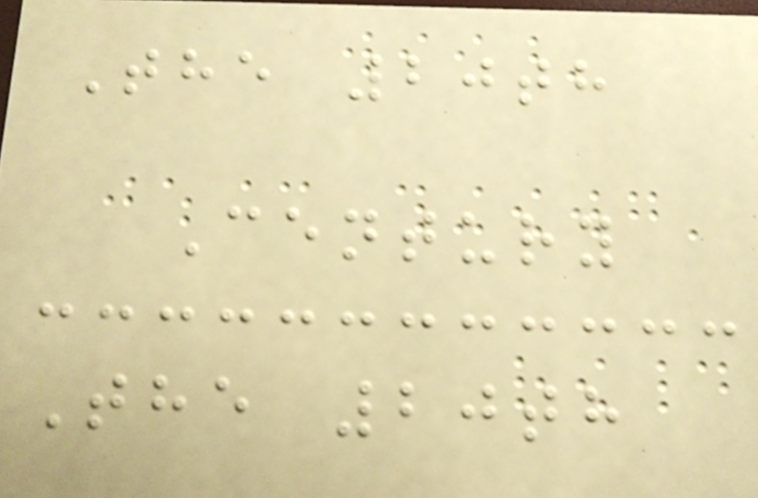The 20th
Century
The 20th
